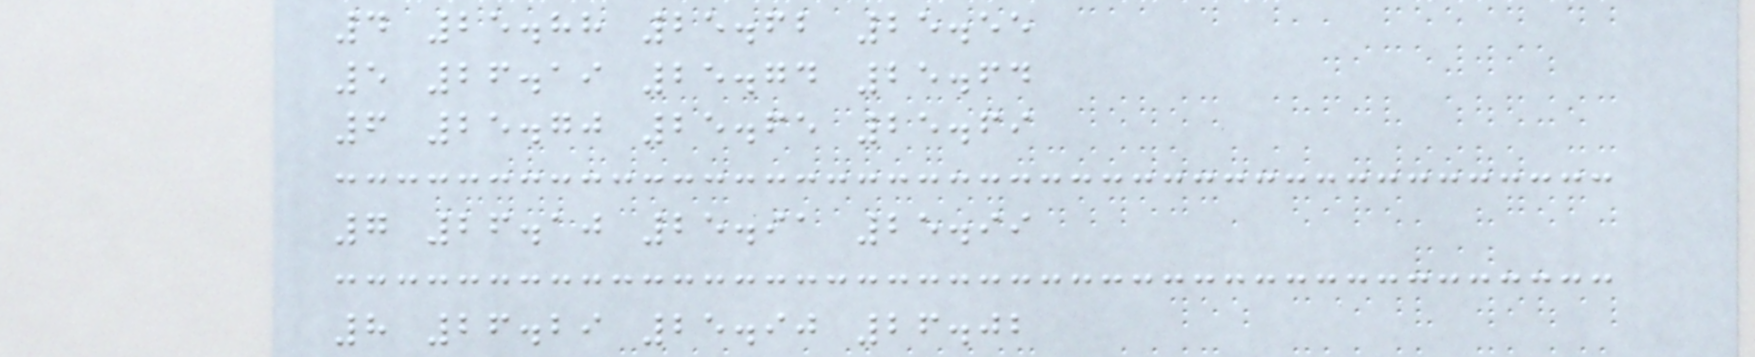4 25.88 25.62 25.55
5 26.19 25.74 25.64
6 25.70 25.65 25.69
7 26.10 25.91 25.99
8 26.29 25.90 26.02
